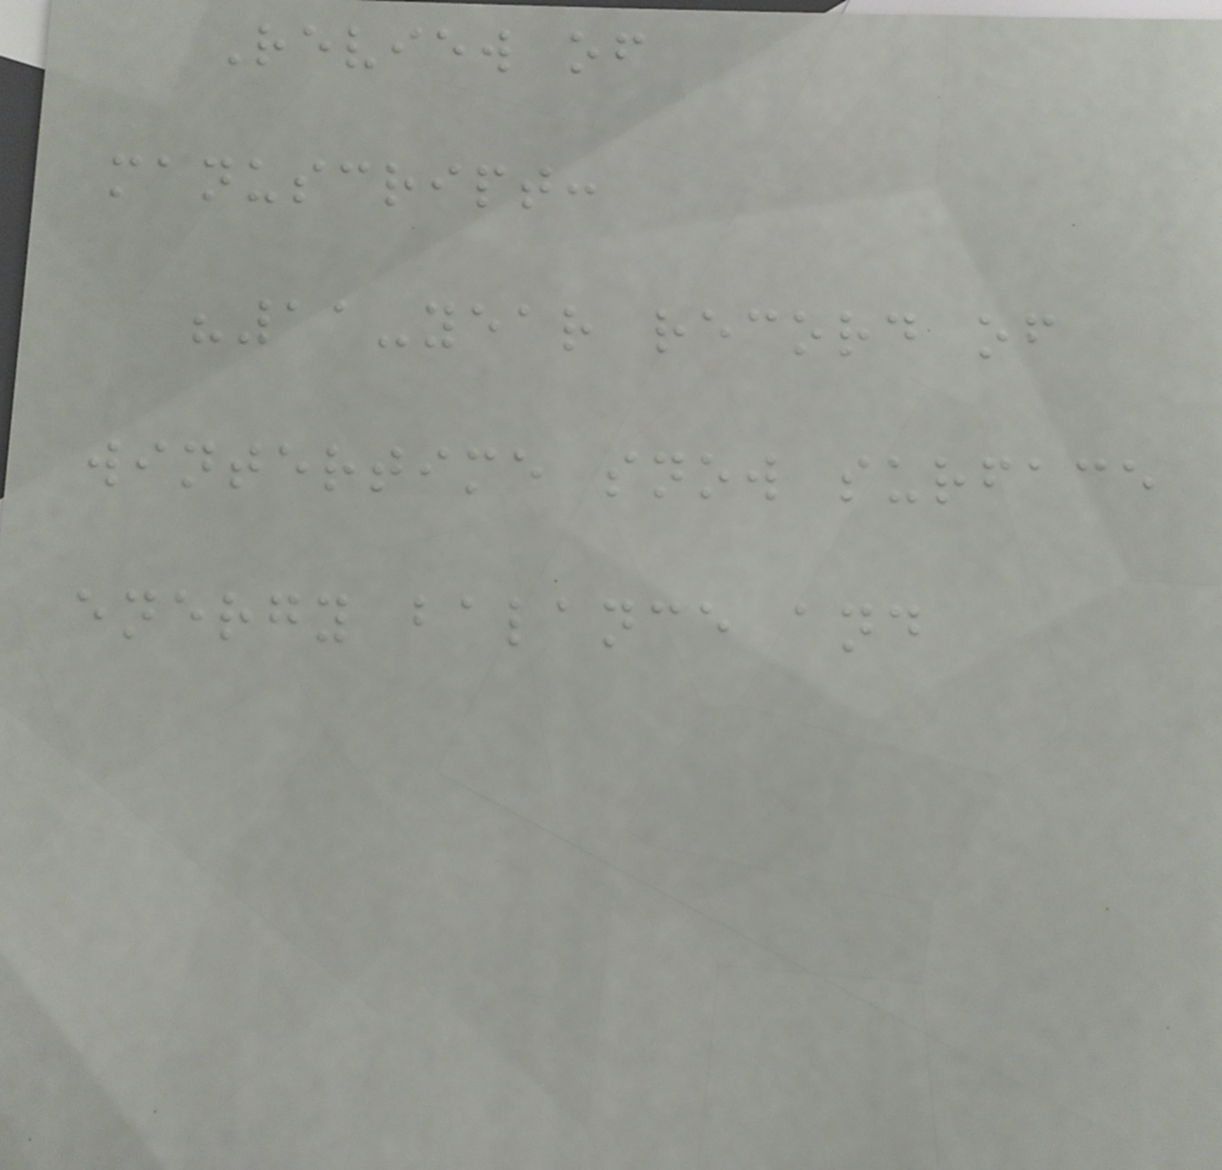Review of
manuscript:
"11-year record of
wintertime snow surface
energy balance and
